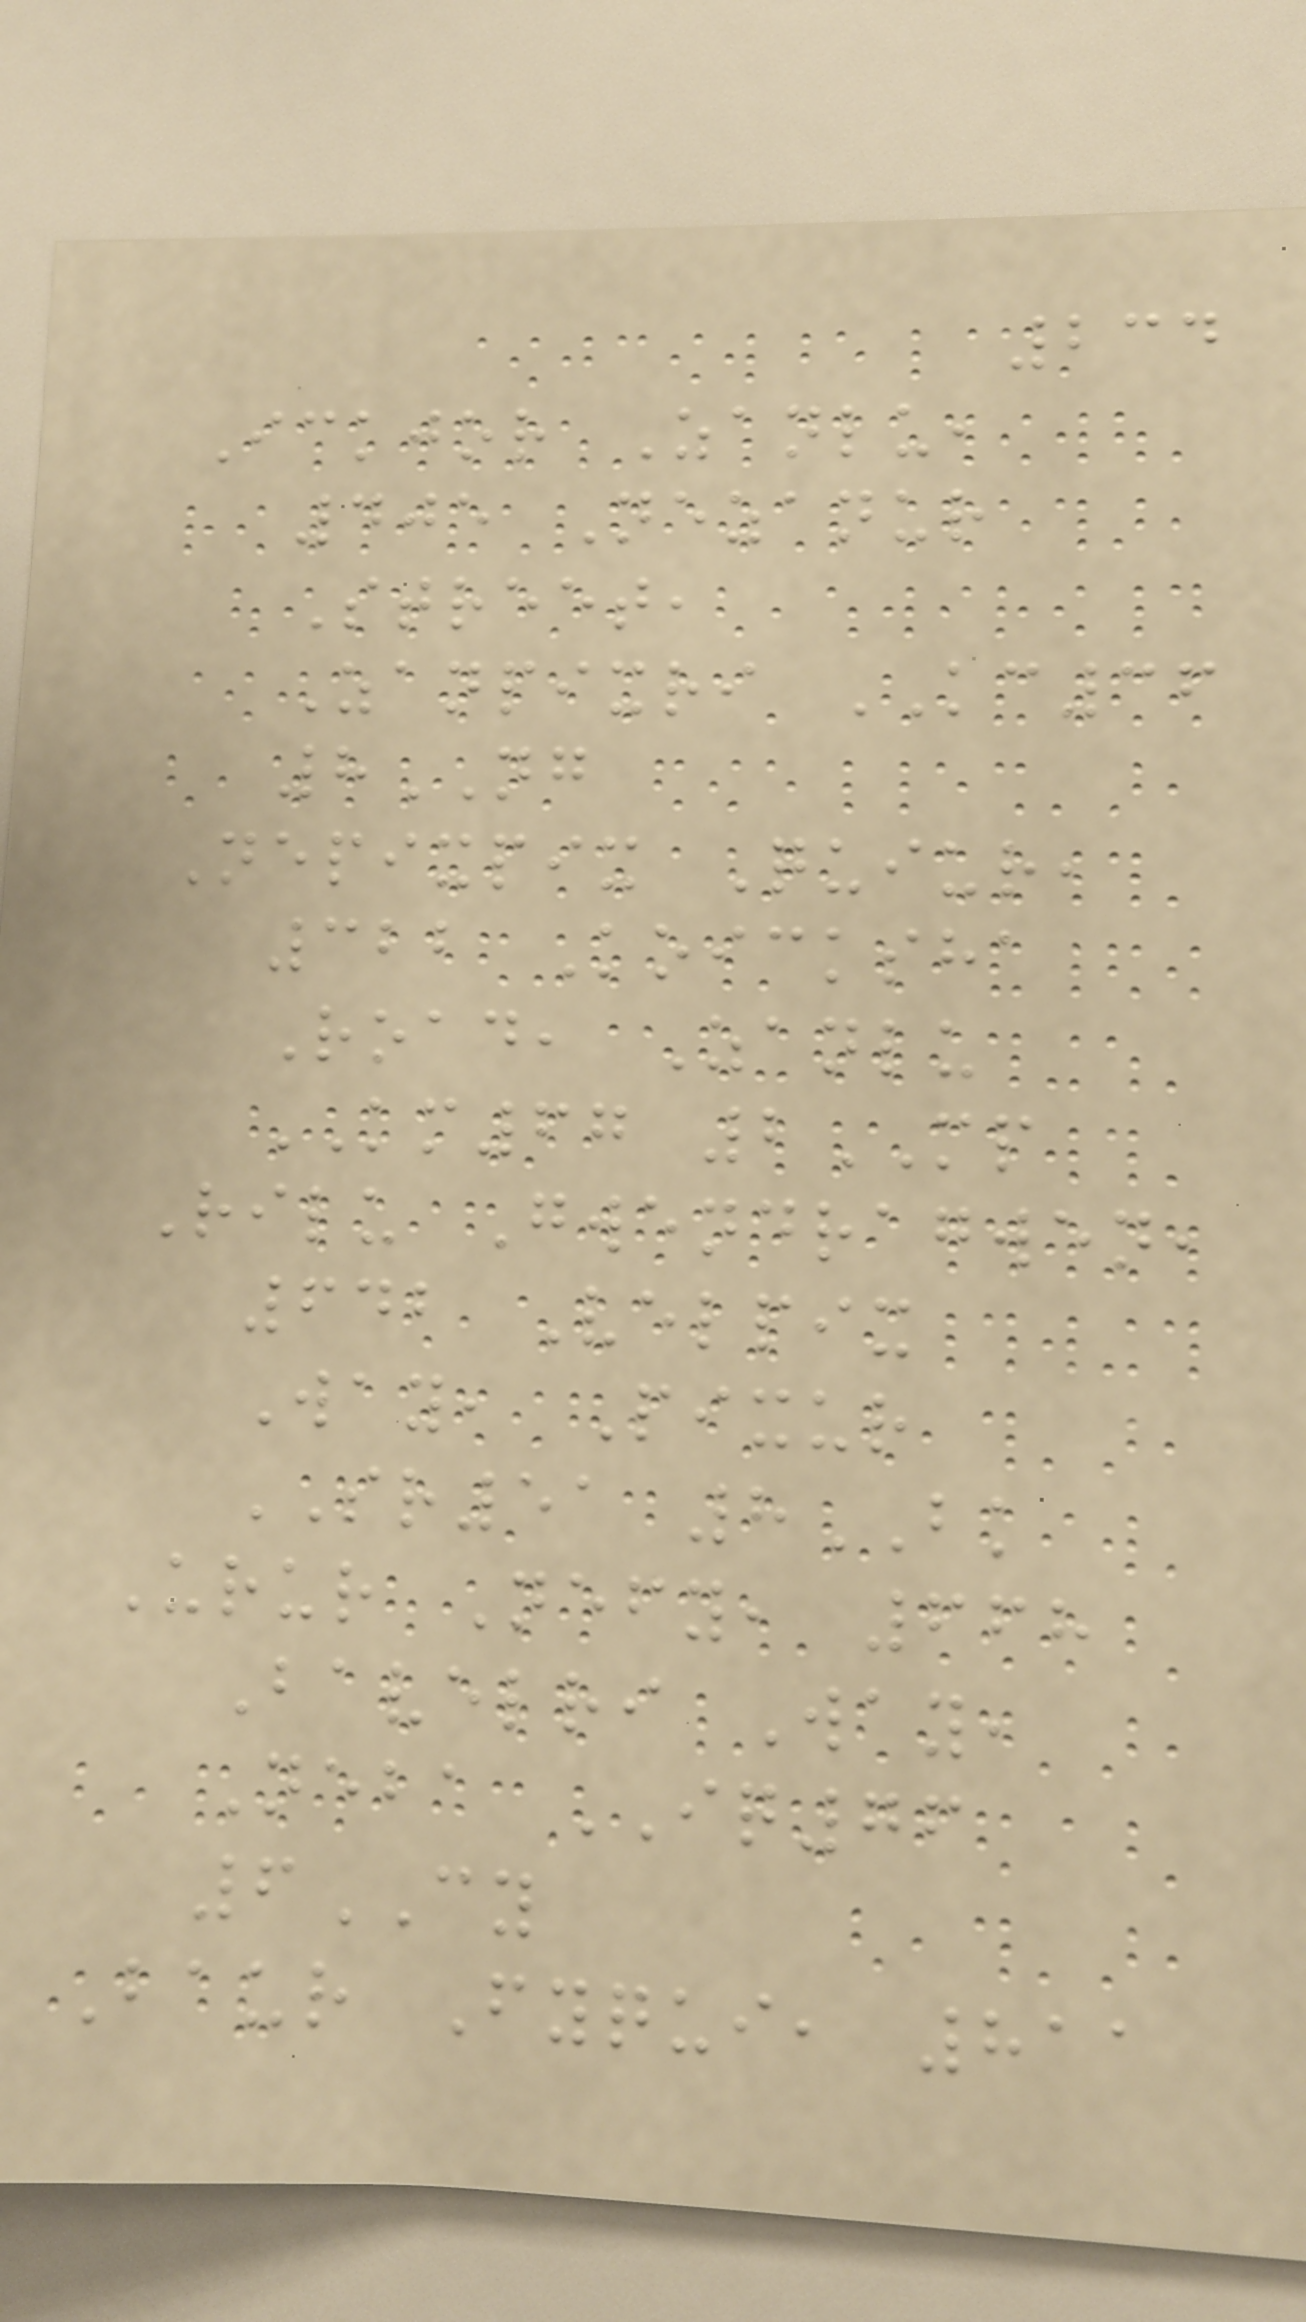234
Ickjor Zanlu,
405 Nezanur
Street,
Zanpixri KC36
8NG
Nepixpix Quiur,
322 Koicksha
Road, Zanlu
KM67 2MP
Rilu Gwendragwen,
642 Velpix
Way, Pixur
SR51 8BK
Urur Nefy, 668
Bavelri Way,
Neba IQ76
6CY
Baur Fyqui, 811
